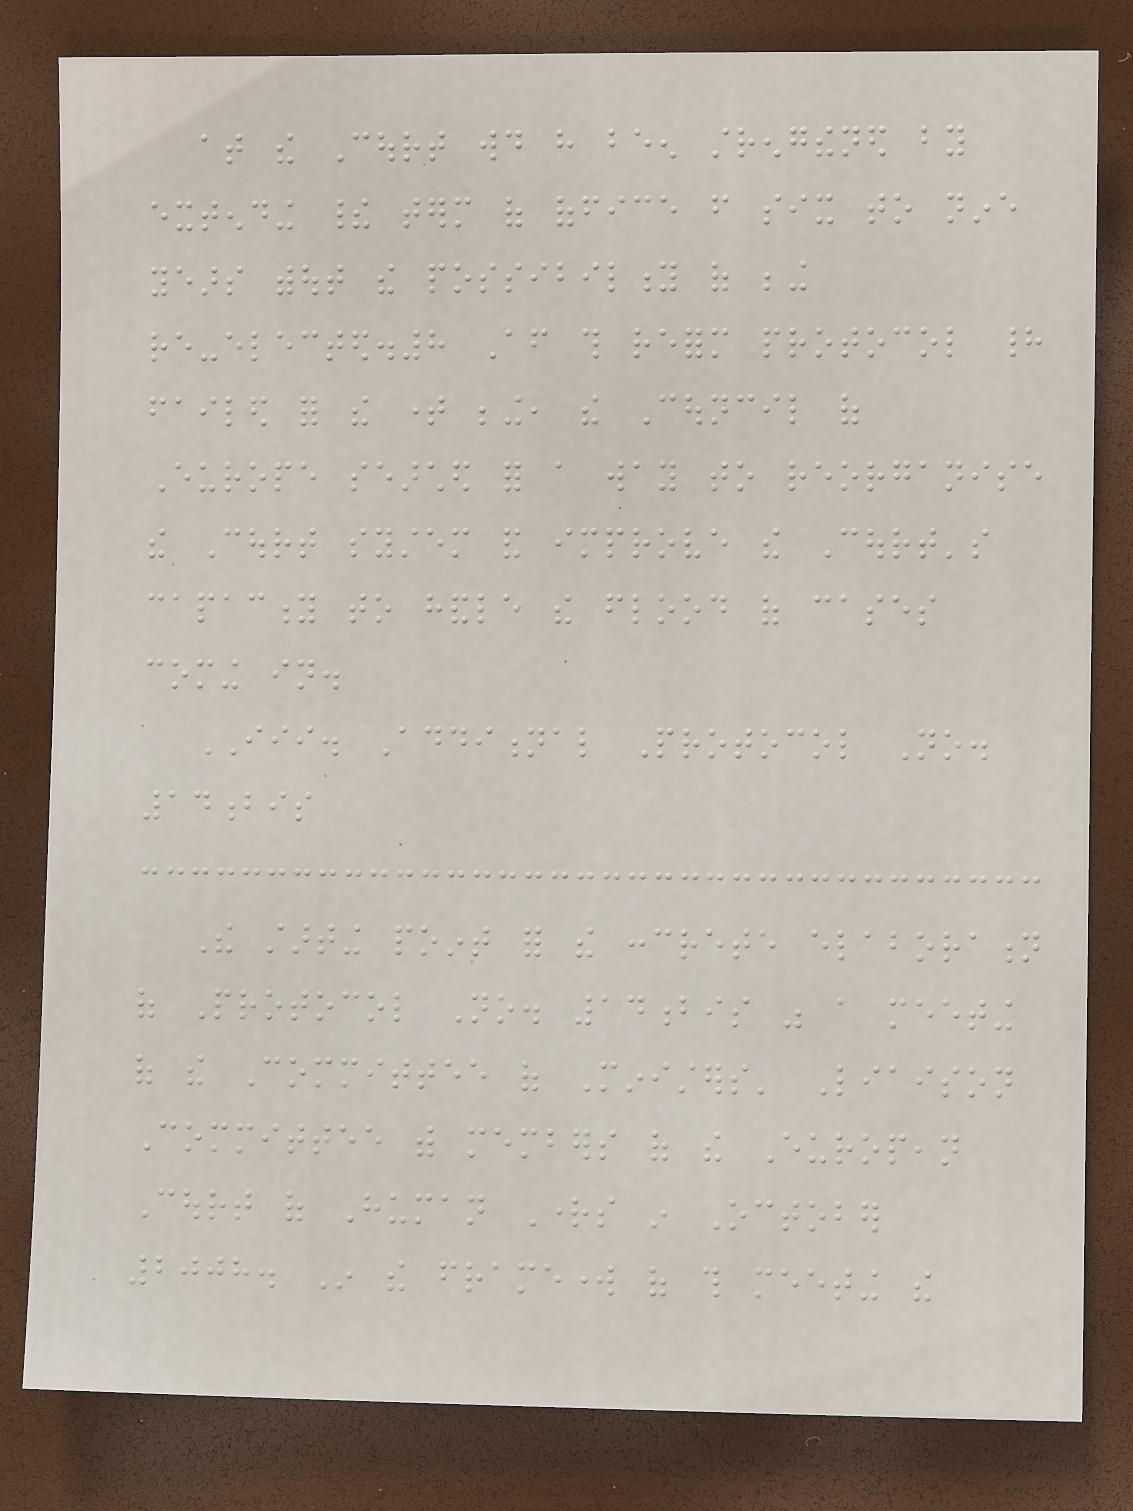at the Court would have been strengthened by
extending their term of office from six to nine
years without the possibility of being
re-elected.8 After this reform protocol had
failed for the time being, the Council of
Europe searched for a way to reorganise
the Court system and improve the Court's
capacity to handle the flood of cases
coming in.
III. Additional Protocol No.
14bis
The starting point for the concrete elaboration
of Protocol No. 14bis was a meeting
of the Committee of Ministers' Liaison
Committee with members of the European
Court of Human Rights in October
2008. In the framework of this meeting the
